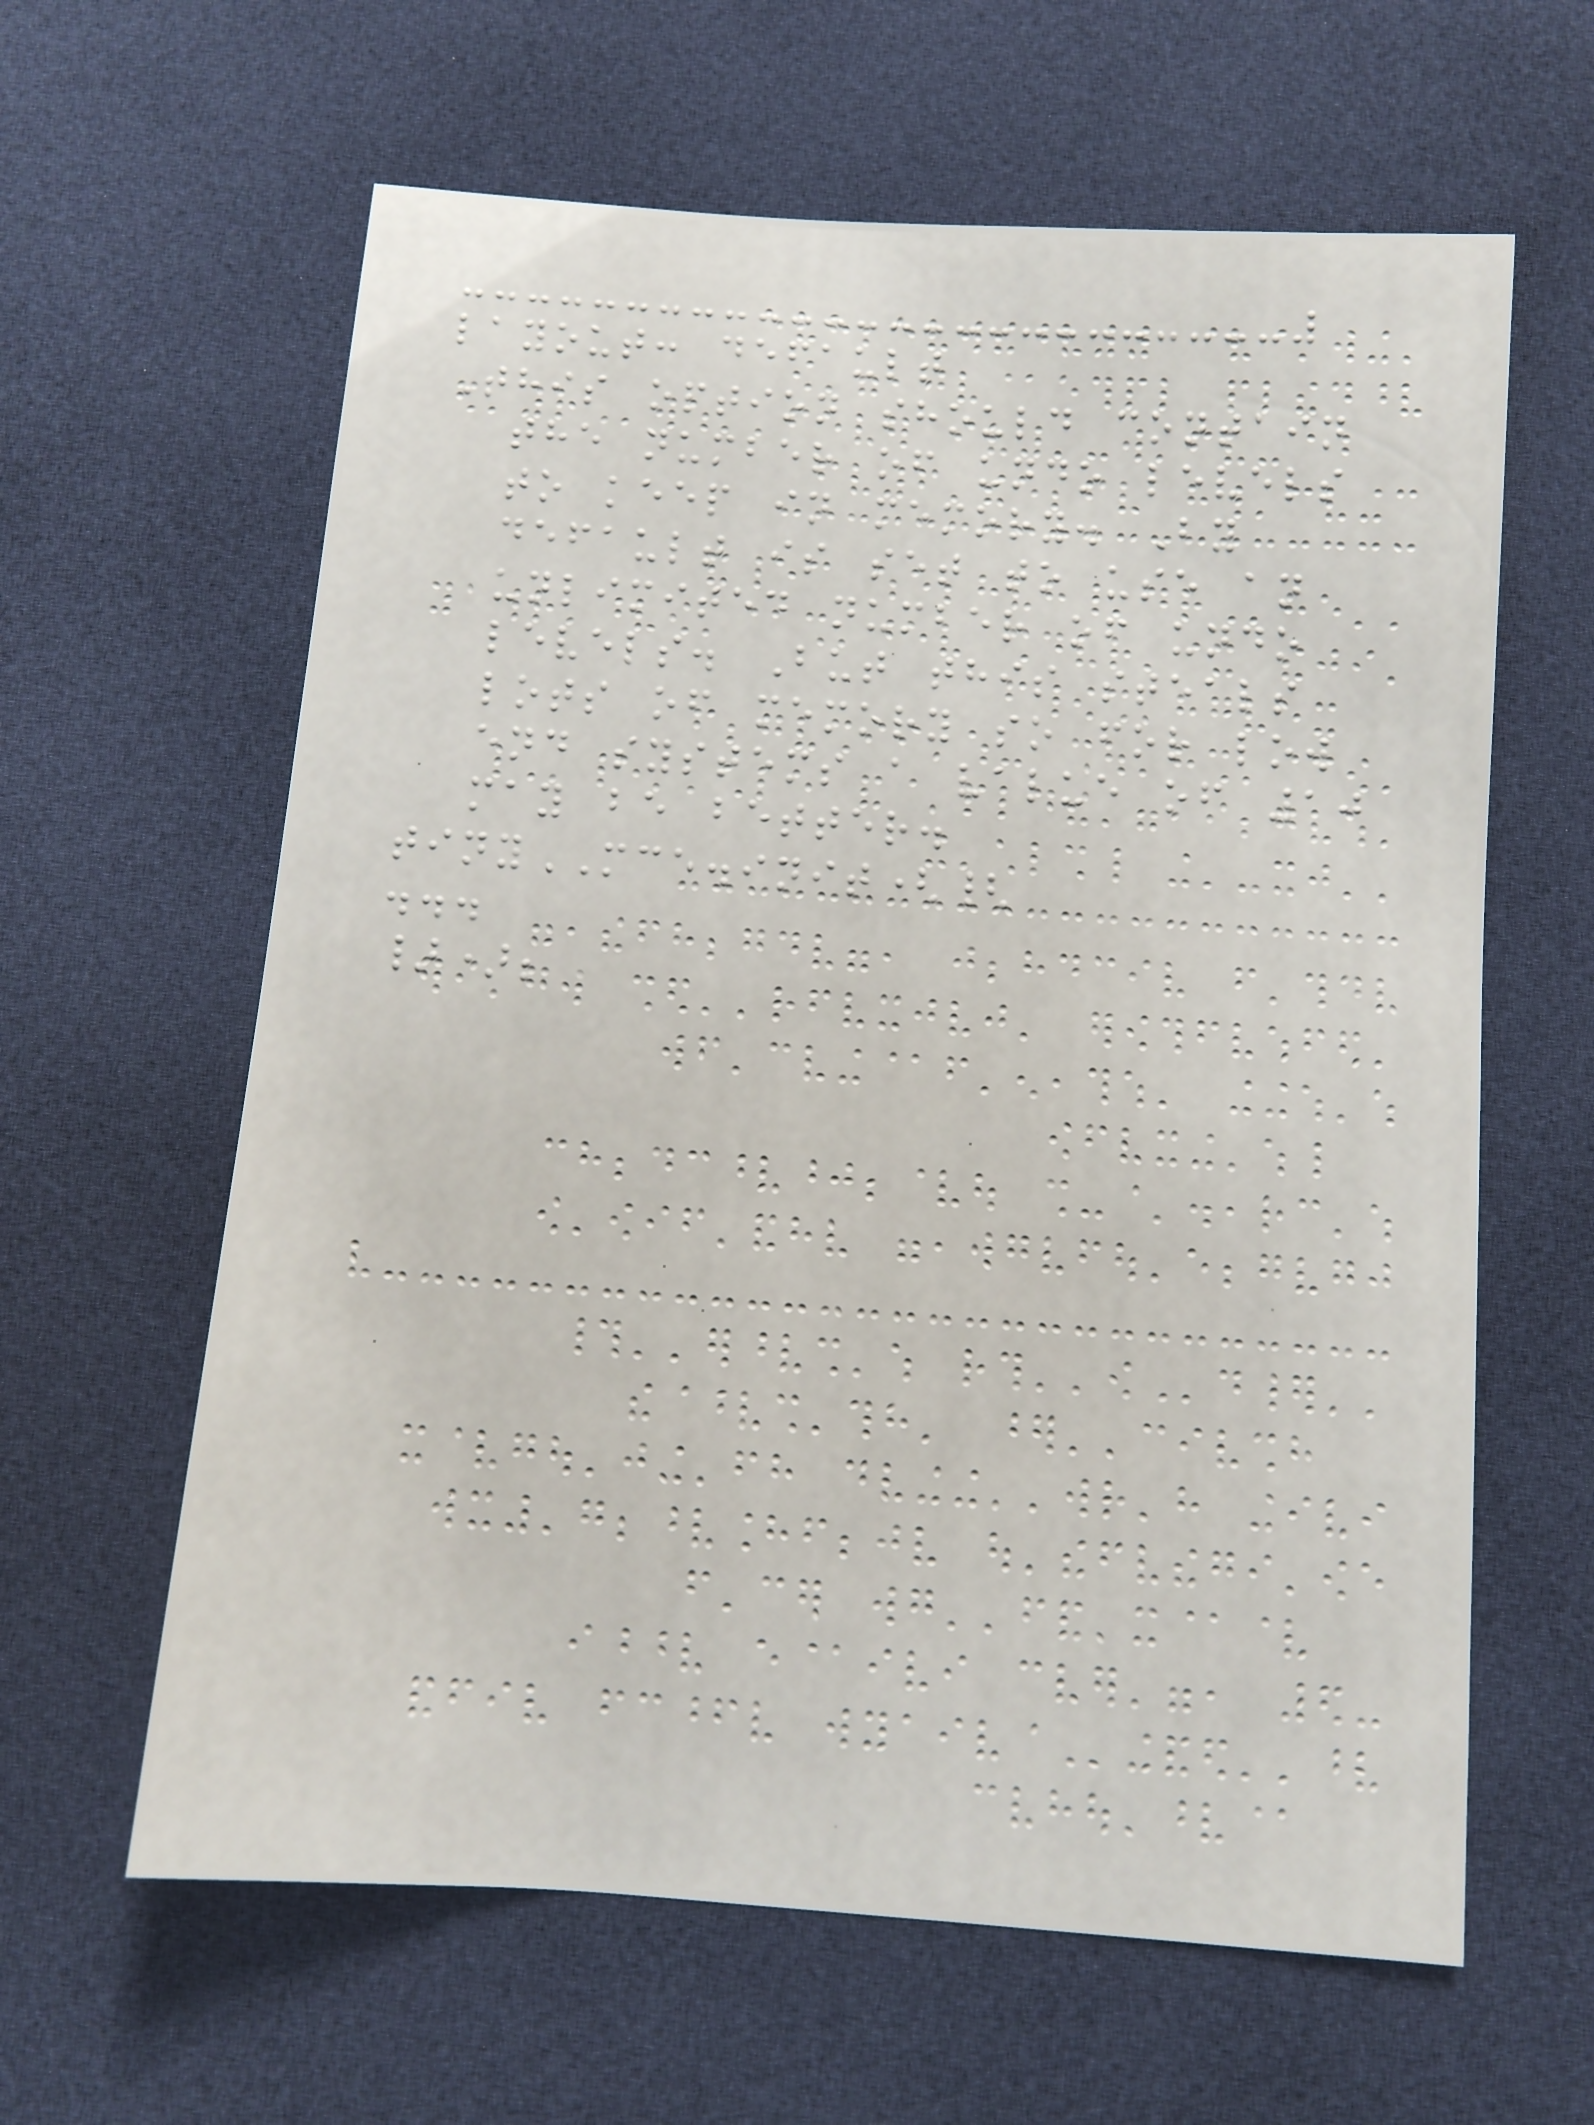layout: default
This option should contain
the number of undo levels
to keep in memory. By
default is set to use an
unlimited number of undo
levels. But this steals
lots of memory so for low
end systems a value of 10
may be better.
tinyMCE.init({
...
});
